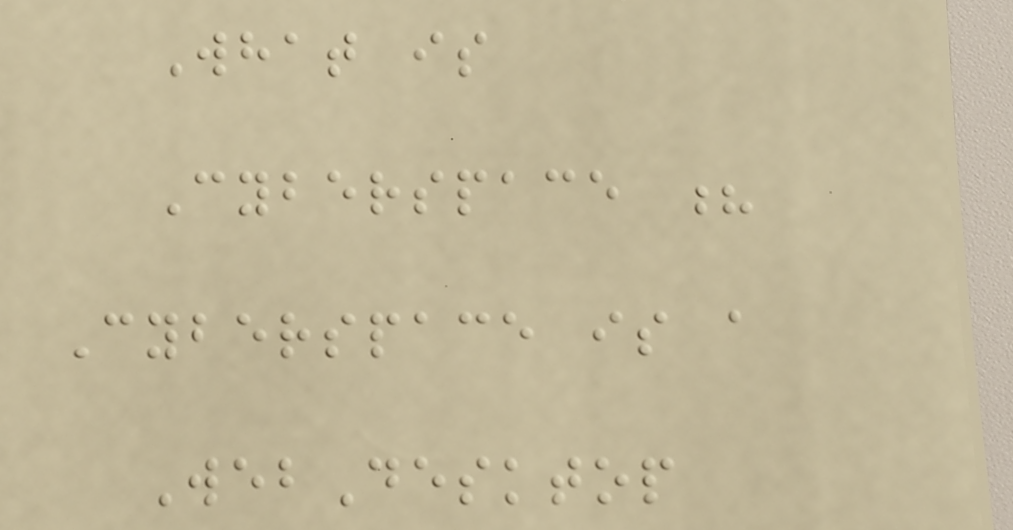What is
Cyberspace ?
Cyberspace is a
WebDesktop
